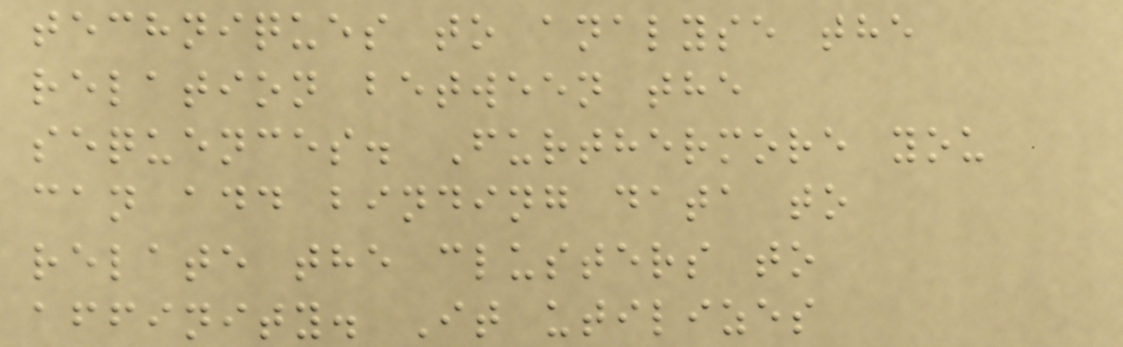techniques to analyse the
relation between the
sequences. Furthermore you
can add binding data to
relate the clusters to
affinity. It utilizes
